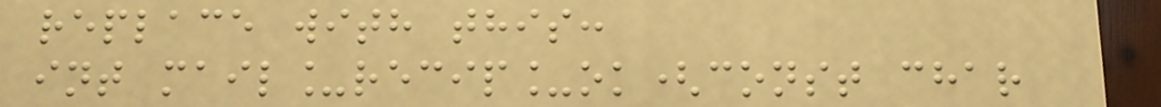replace with this:
int mail_recip_ok(const char
